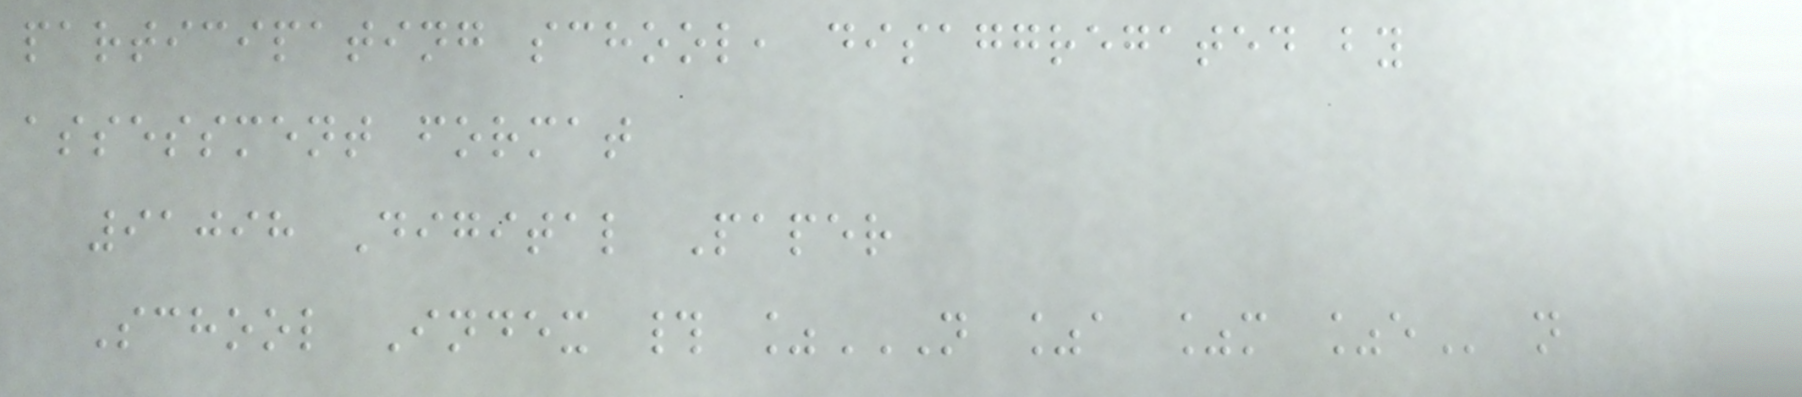participating school, disaggregated by
assessment format
91098 Digital Paper
School Index # %N %A %M %E n
